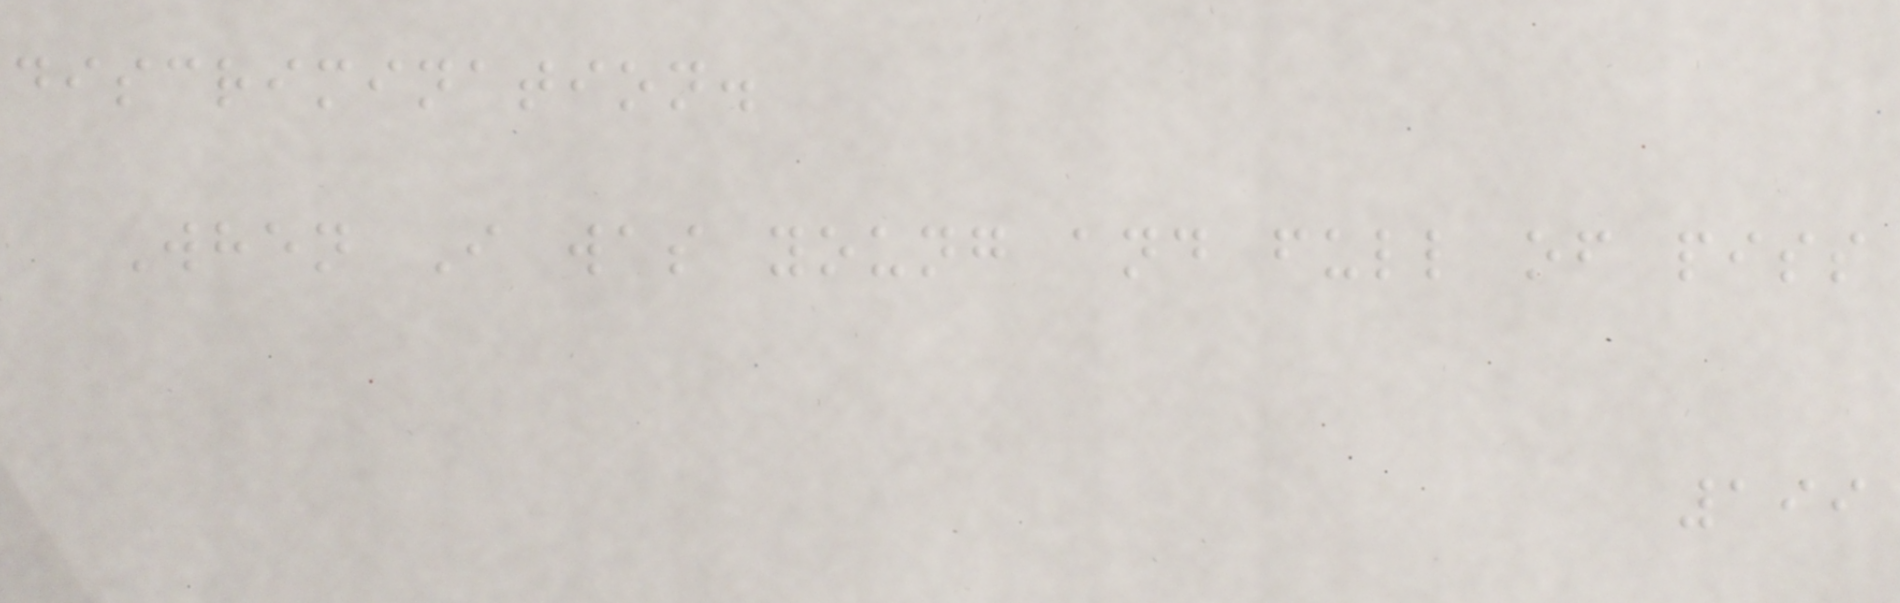discrimination.
When I was young and full of piss
199
